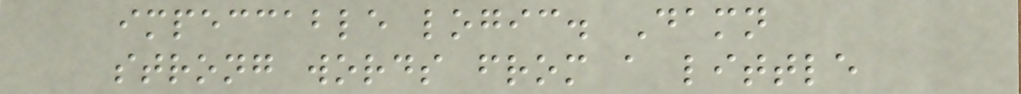impeccable logic. Damn
strong words from a little
